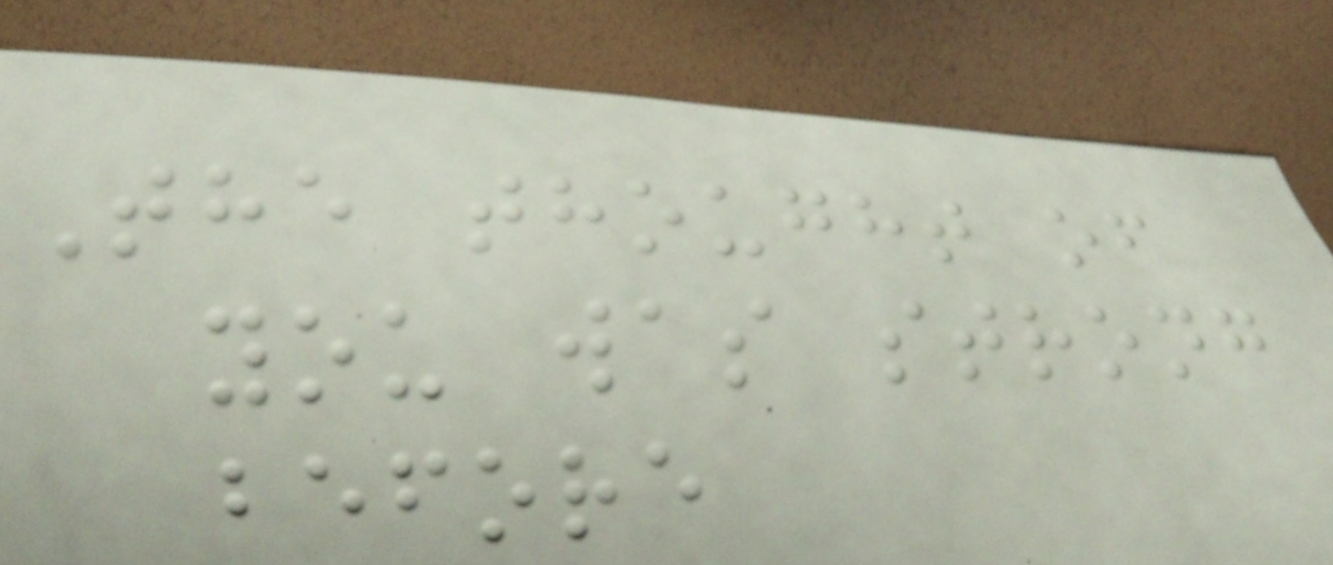The thought of
you was strong
before
